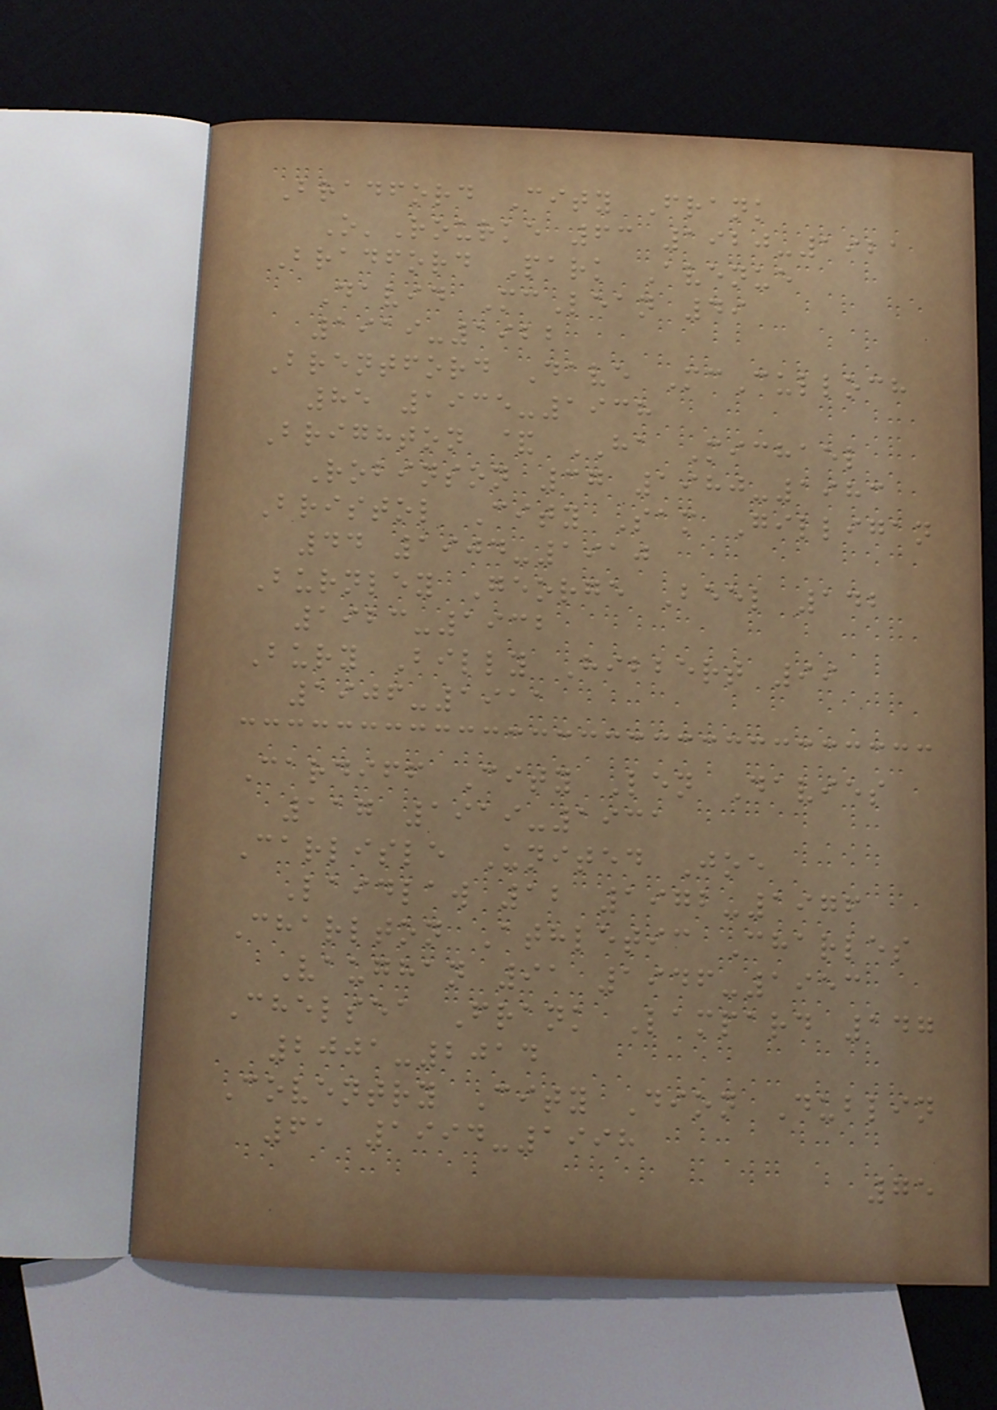Bradford City Frank
O'Rourke 63 1920-1921
Bradford Park Avenue
David McLean 49
1919-1922
Brentford Dave McCulloch
85 1935-1938
Brighton & HA Michael
Robinson 37 1980-1983
Bristol City Sam Gilligan
44 1904-1910
Burnley George Beel 142
1923-1932
Bury Billy Hibbert 99
1906-1911
Cardiff City Len Davies
117 1919-1931
Carlisle United Joe
Laidlaw 12 1972-1976
Charlton Athletic Charles
Vaughan 91 1946-1953
Chelsea Frank Lampard 147
2001-2014
Coventry City Dion Dublin
61 1994-1998
75
